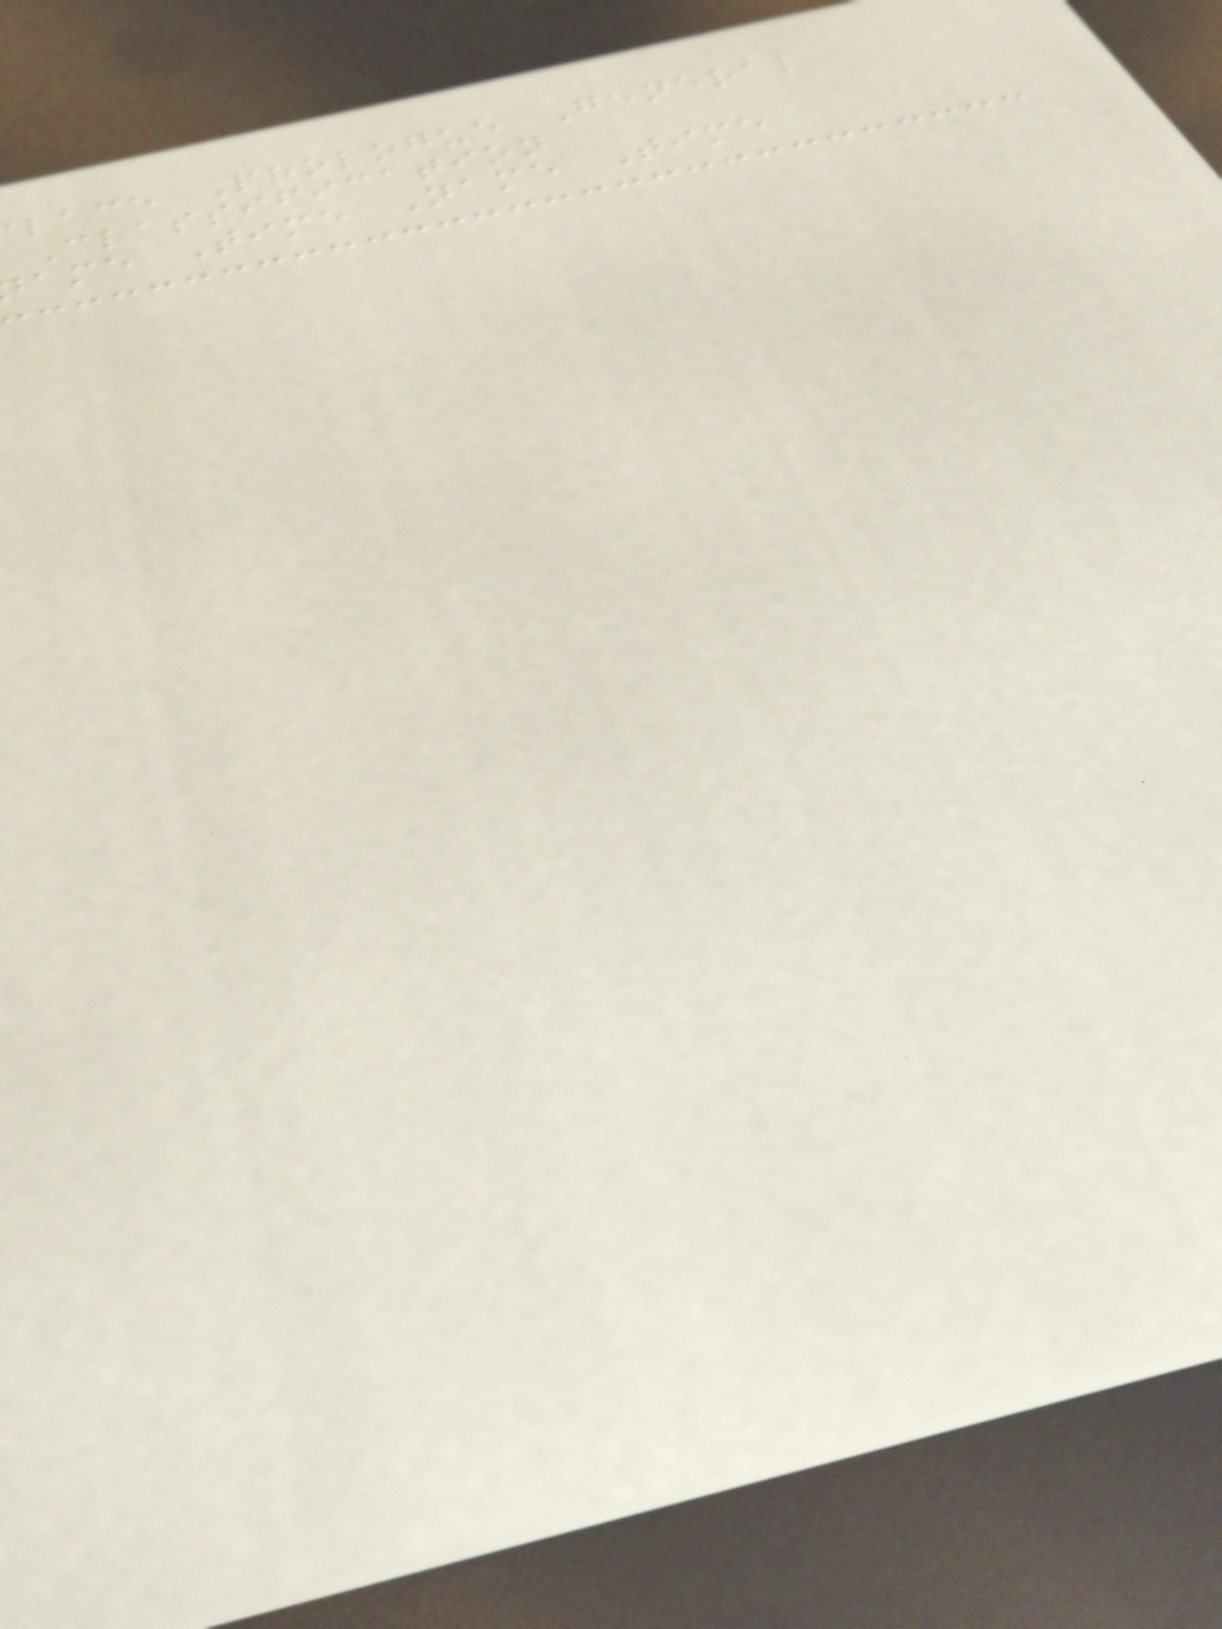lace Prologue General
Classification
ame Time Name Time
